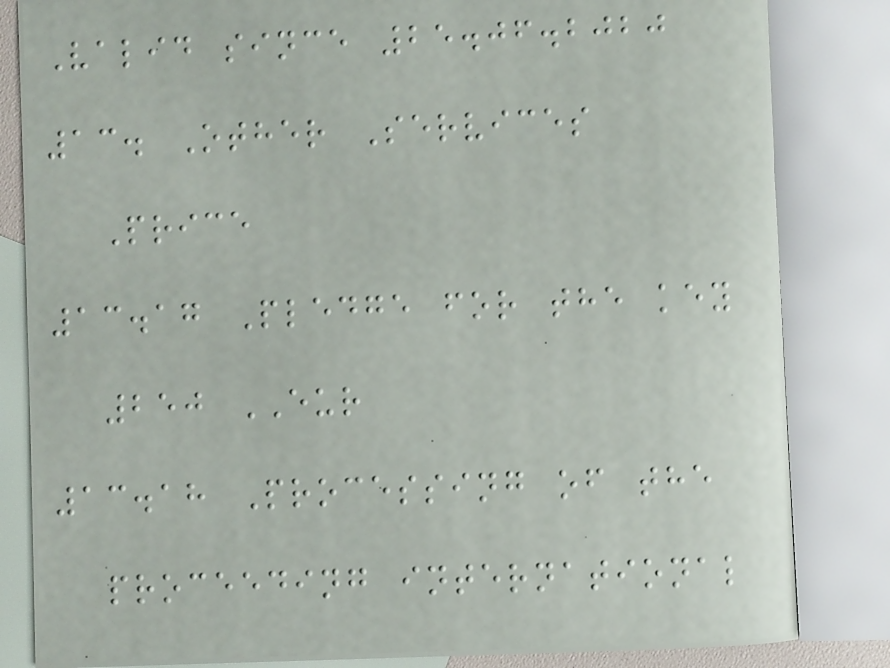Valid since 25.06.2020
13. Other Services
Price
13.17 Pledge for the key
250 EUR
13.18 Processing of the
proceeding international
